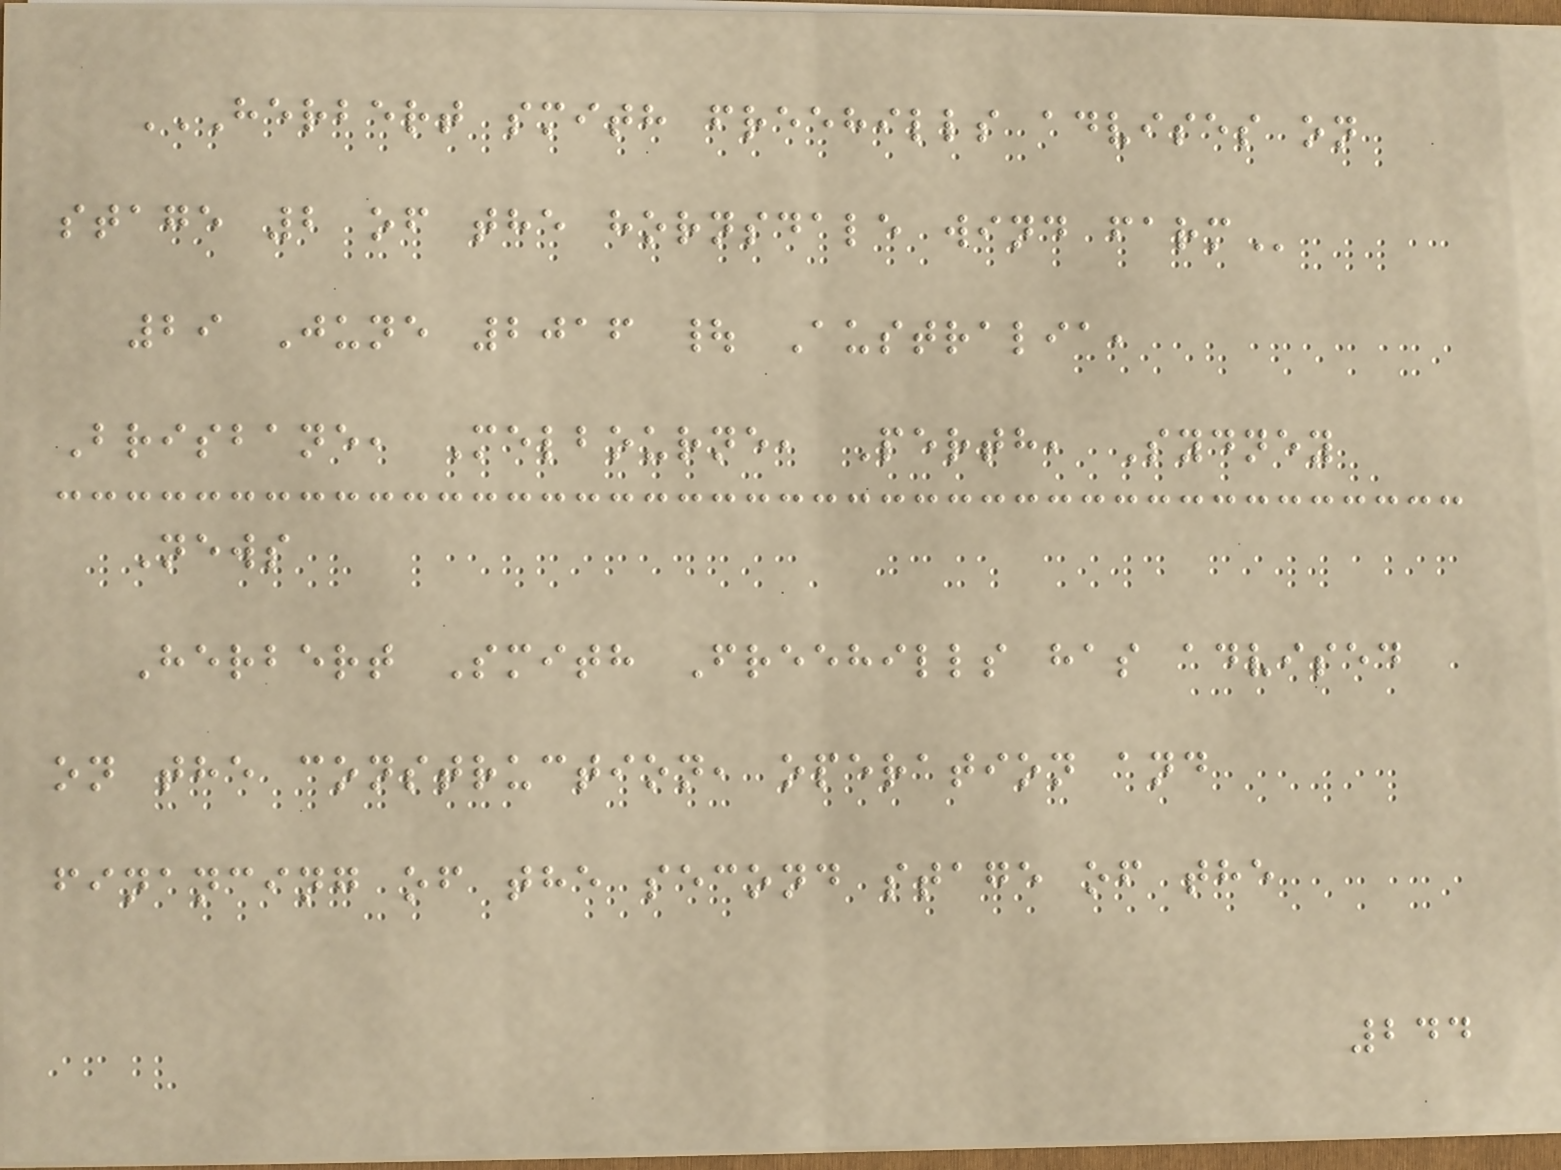HERBERT SMITH FREEHILLS ADVISES ON
STAGE 2 OF THE HORNSDALE WIND FARM
29 June 2016 | Australia,
Brisbane, Melbourne, Perth, Sydney
News
Herbert Smith Freehills has advised
on the construction, operation and
financing of the second stage of the
244
